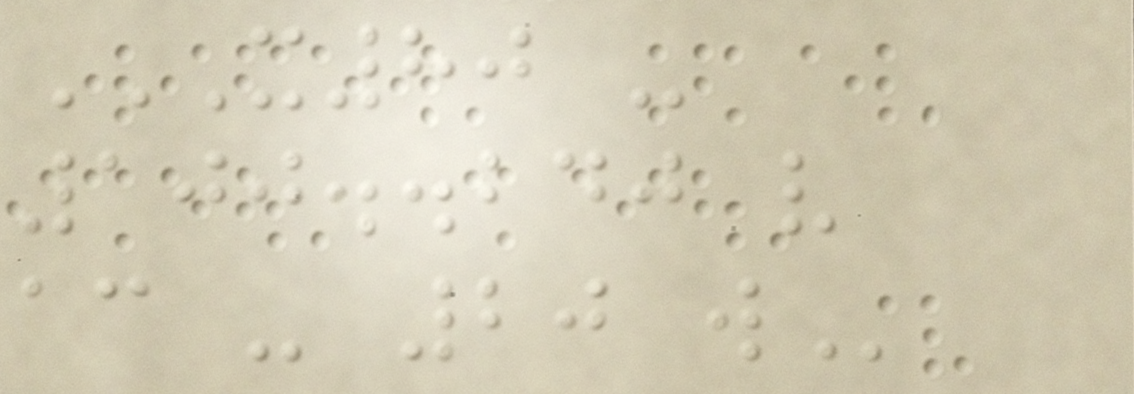X80 -
100..240 V
AC - 20 W
